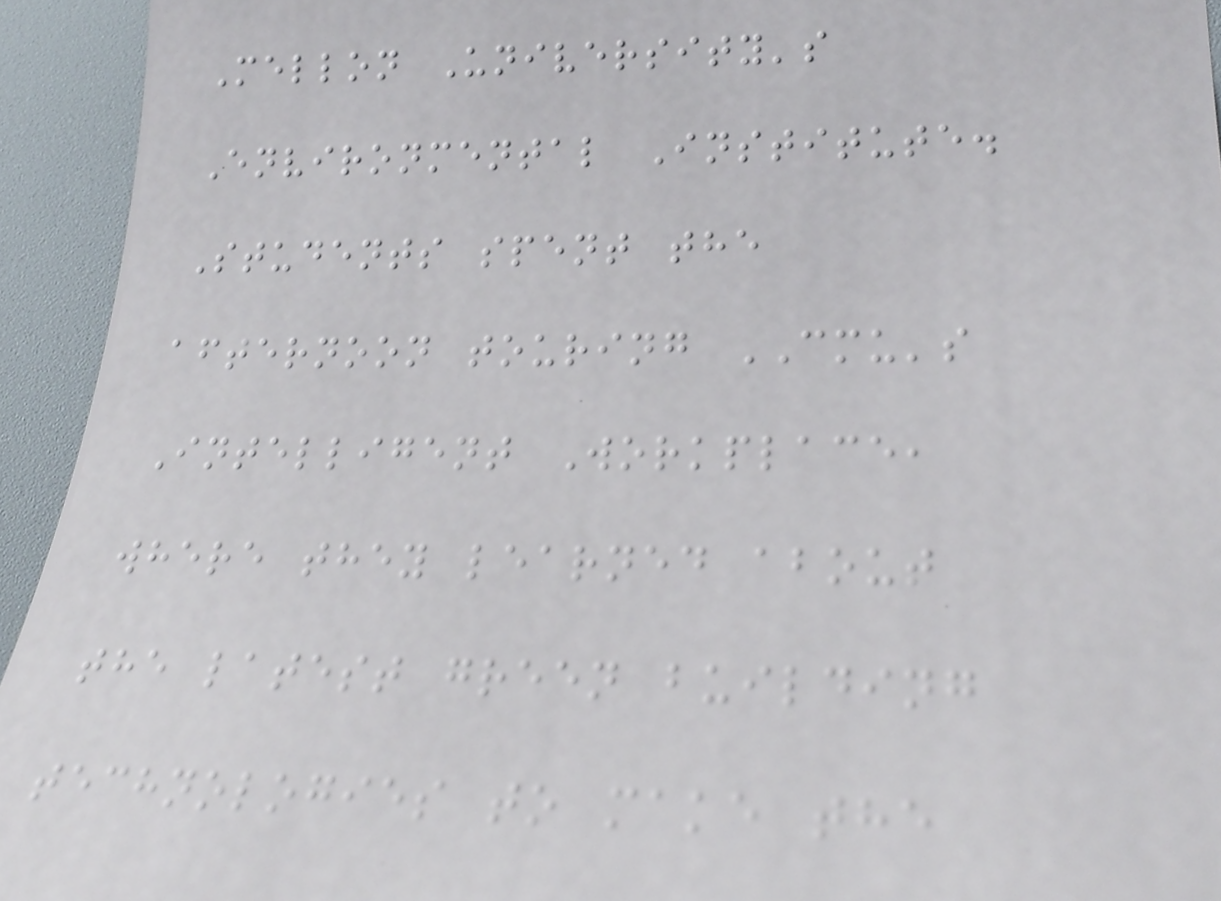Mellon University's
Environmental Institute.
Students spent the
afternoon touring CMU's
Intelligent Workplace,
where they learned about
the latest green building
technologies to make the
